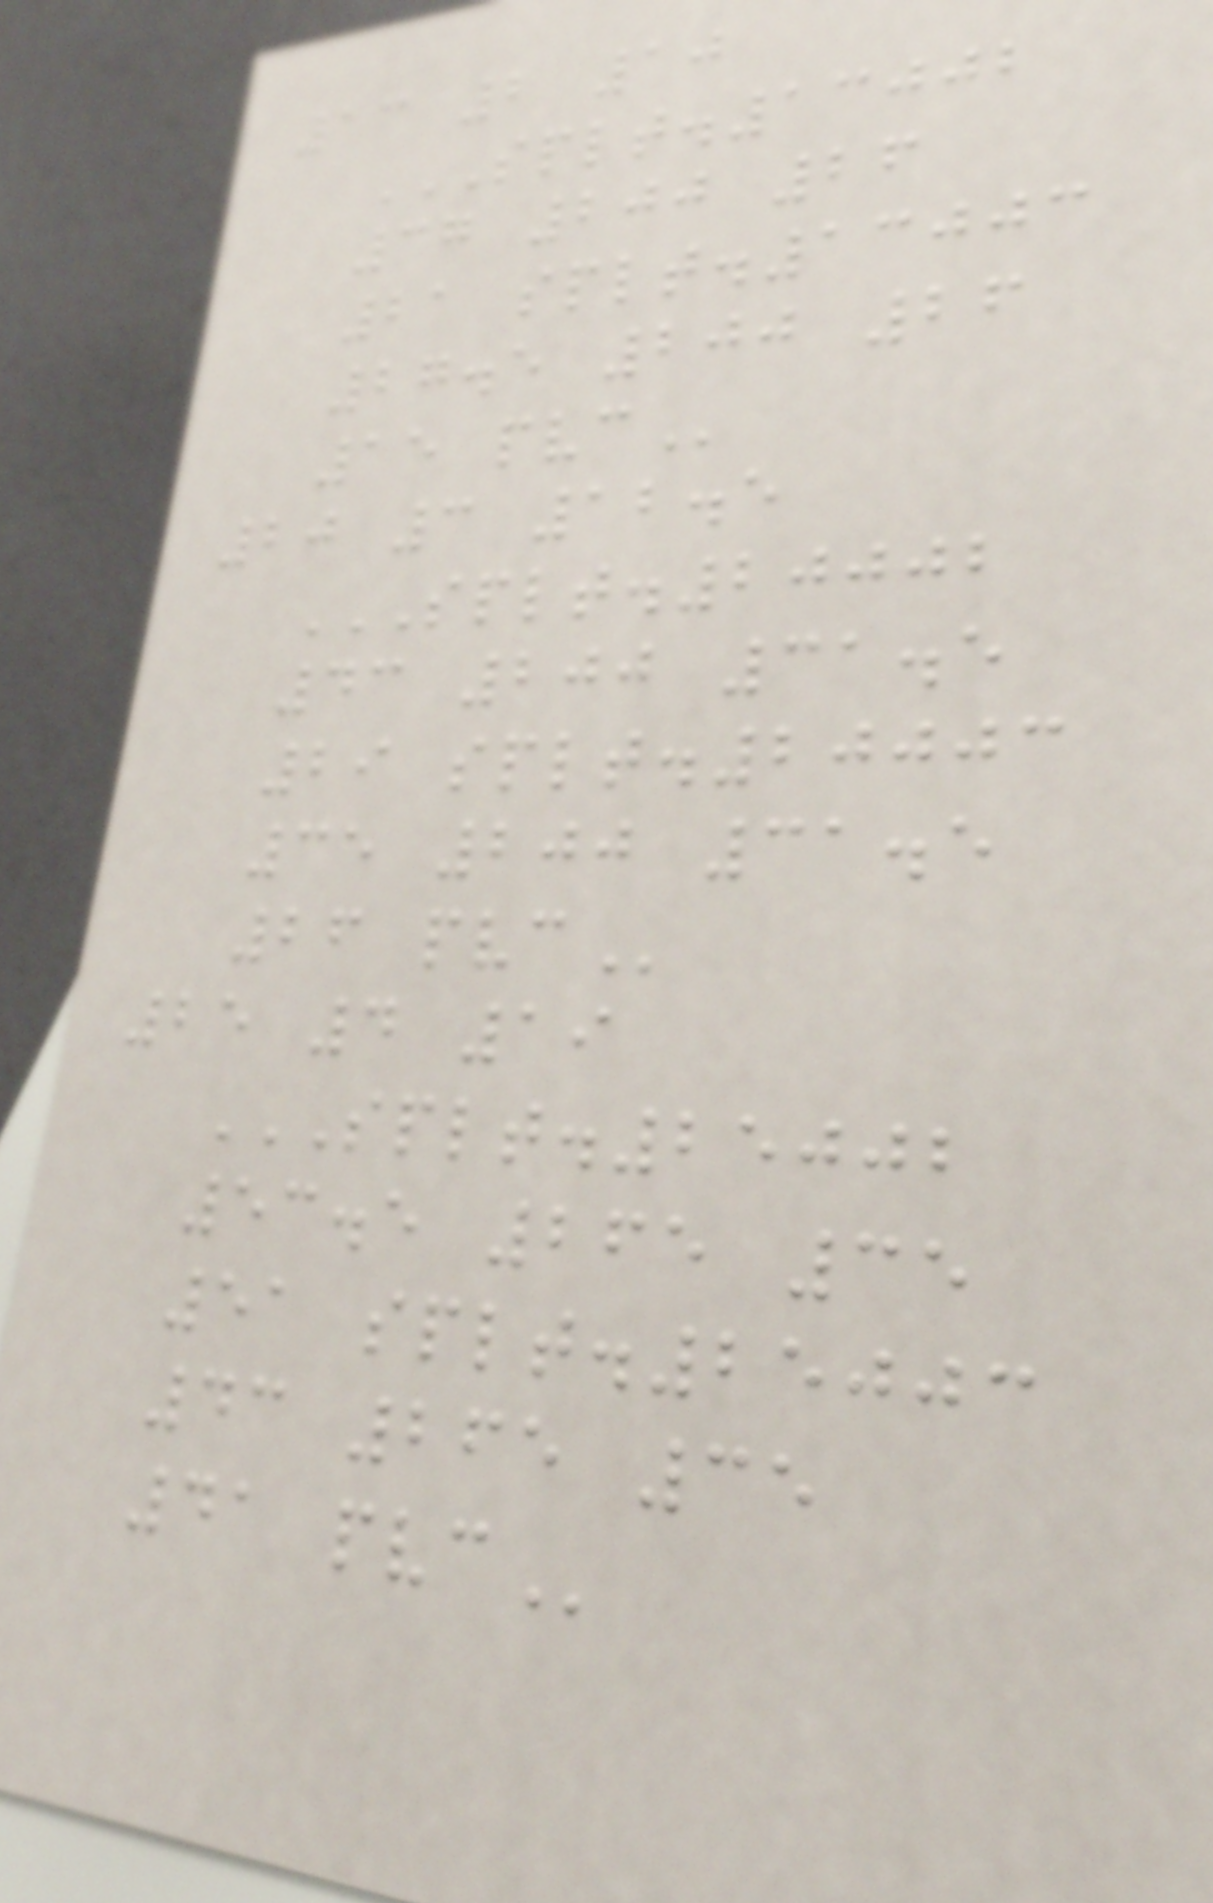13 2 10
SPLT.13002
37 200 26
21 SPLT.13003
27.5 200 26
15 PVC
20 3 12.5
SPLT.20002
43 200 31.5
29 SPLT.20003
35 200 31.5
26 PVC
25 4 19
SPLT.25002
53.5 265 35
51 SPLT.25003
43 265 35
41 PVC
